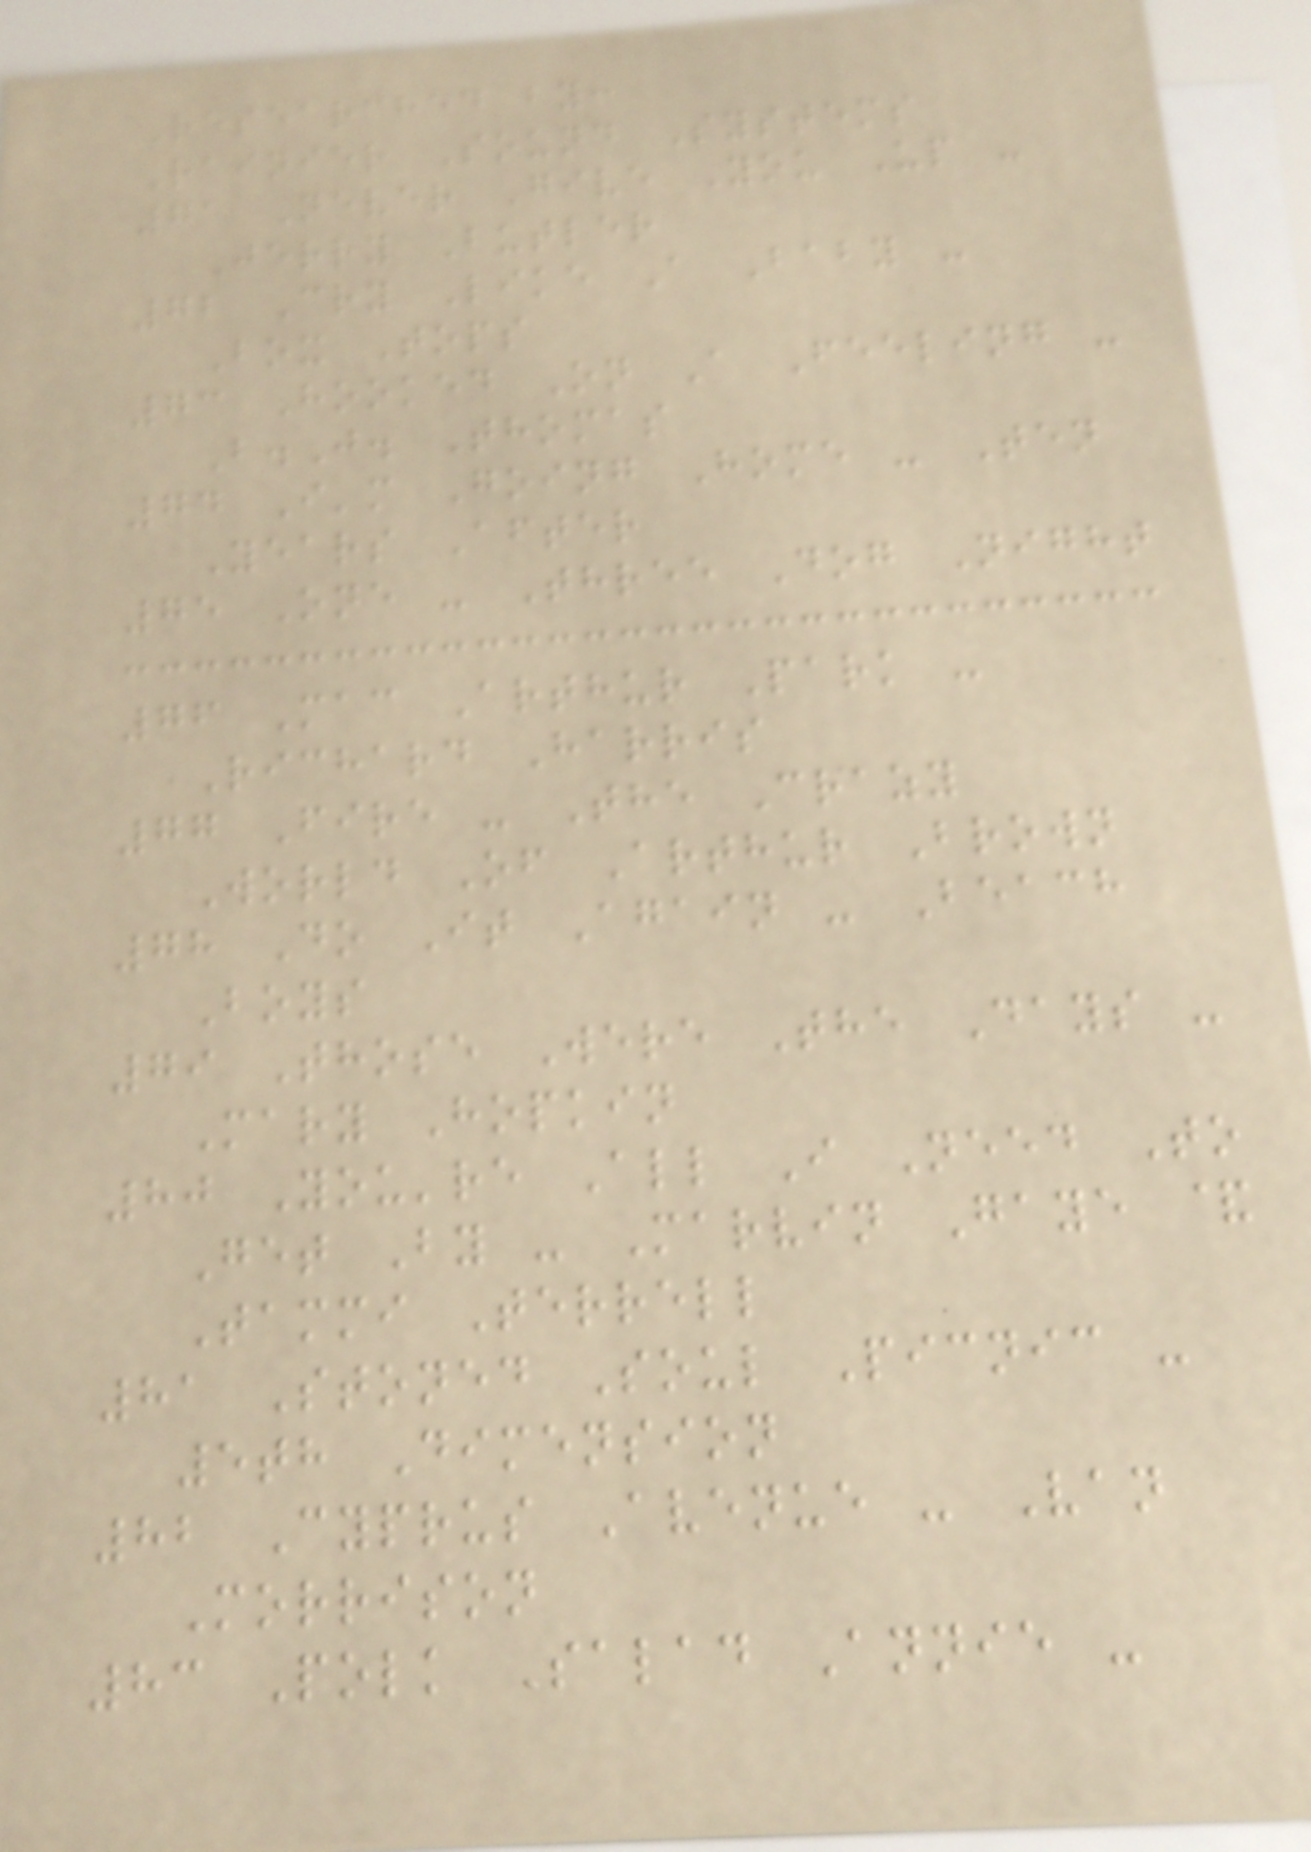Researched by:
Rainier Sound Systems
71 Never Give You Up -
Jerry Butler
72 Cry Like A Baby -
Box Tops
73 Hooked On A Feeling -
B.J. Thomas
74 I'm Going Home - Ten
Years After
75 One - Three Dog Night
76 Mac Arthur Park -
Richard Harris
77 Fire - The Crazy
World Of Arthur Brown
78 Do It Again - Beach
Boys
79 Those Were The Days -
Mary Hopkin
80 You're All I Need To
Get By - Marvin Gaye &
Tammi Terrell
81 Stoned Soul Picnic -
5th Dimension
82 Cyprus Avenue - Van
Morrison
83 Polk Salad Annie -
